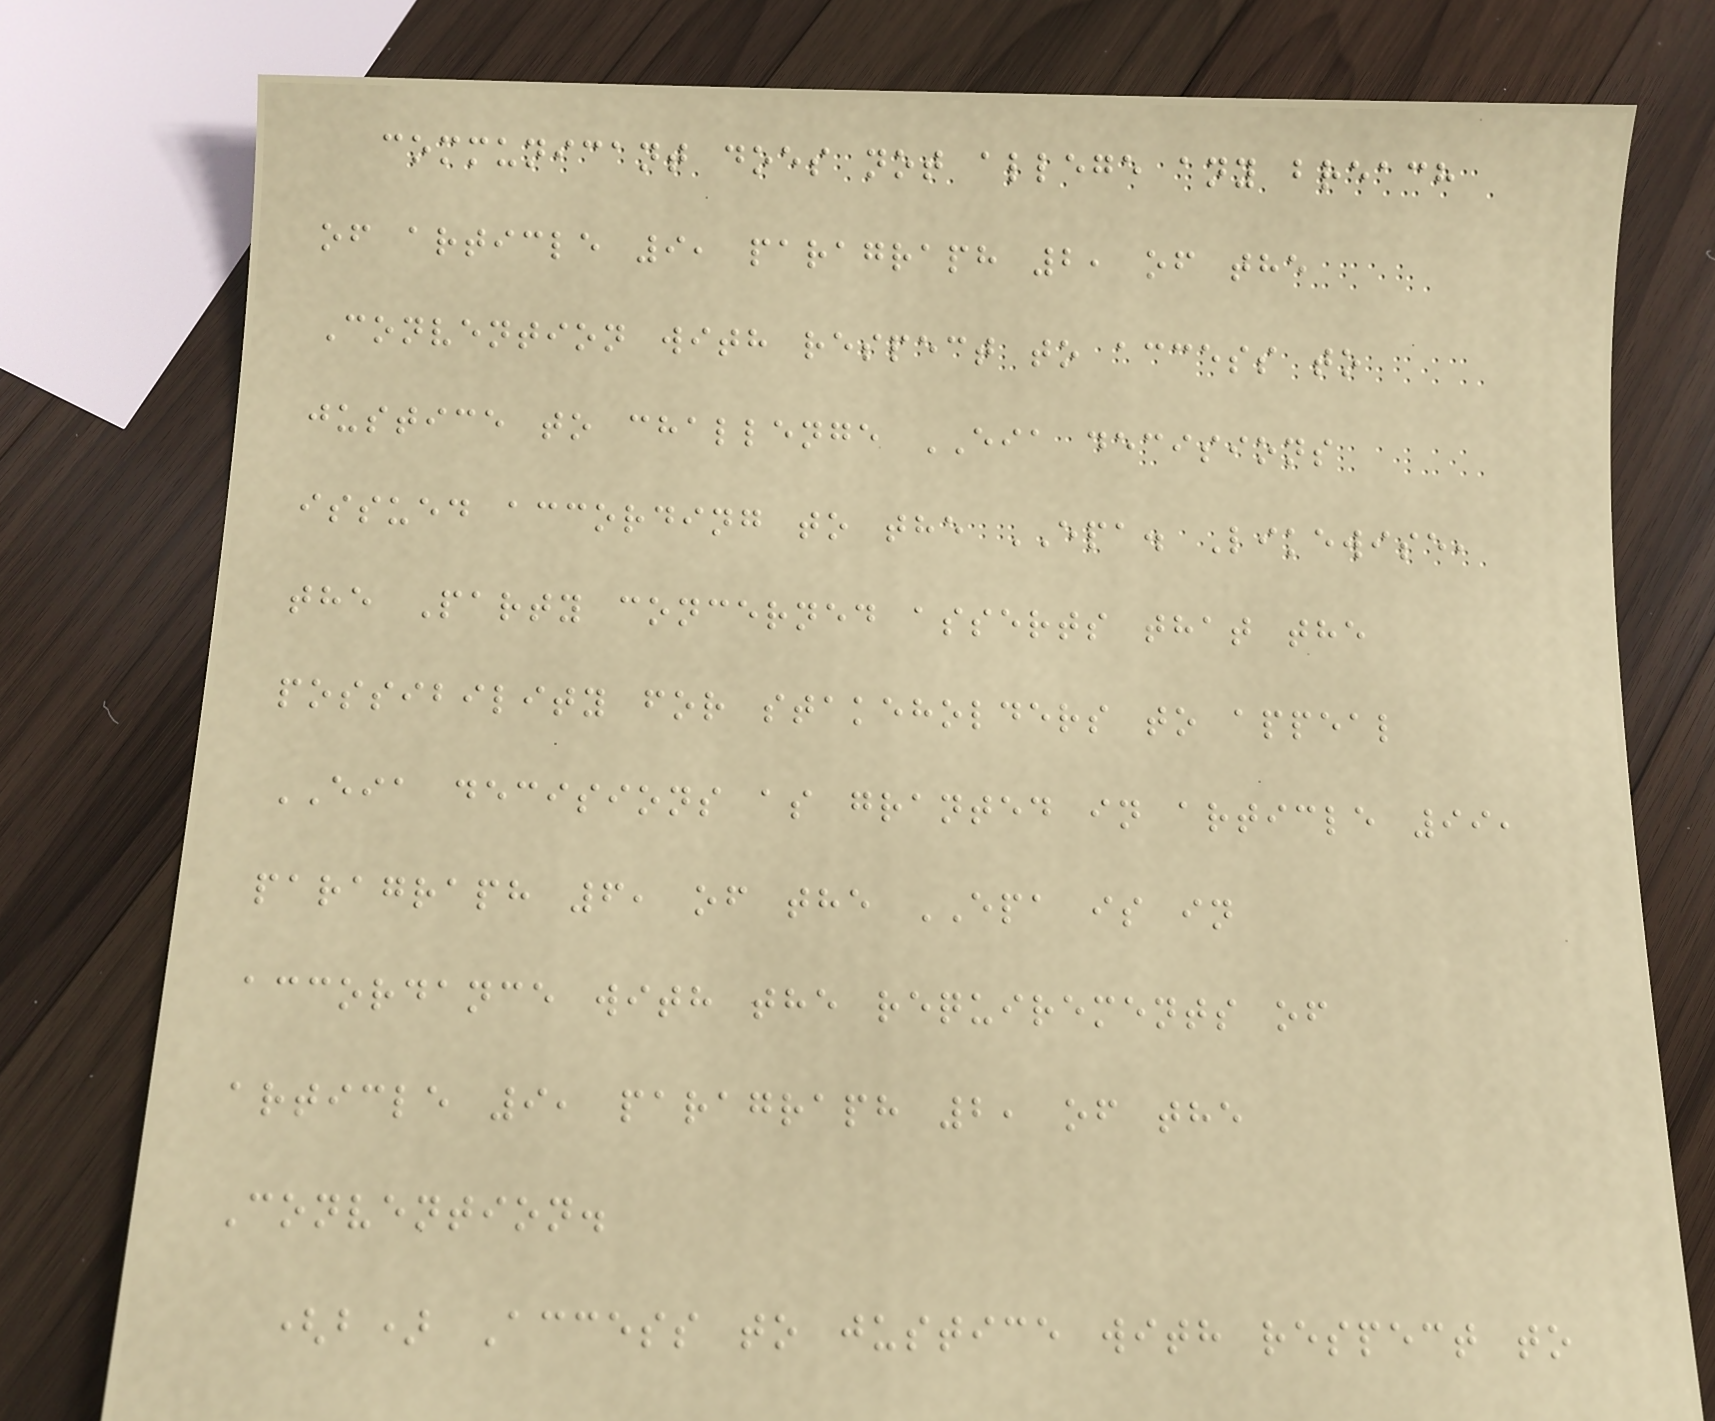communicant does not allege any breach
of article 9, paragraph 2, of the
Convention with respect to access to
justice to challenge EIA decisions
issued according to the EPA. Likewise,
the Party concerned asserts that the
possibility for stakeholders to appeal
EIA decisions as granted in article 99,
paragraph 6, of the EPA is in
accordance with the requirements of
article 9, paragraph 2, of the
Convention.
(b) Access to justice with respect to
